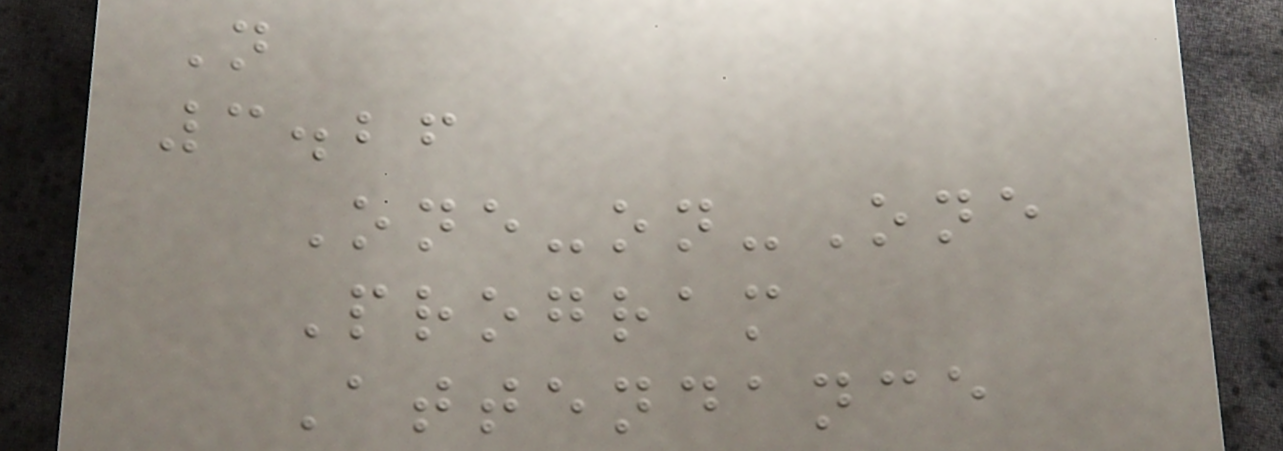N
3.26
One-on-One
Program
Attendance
